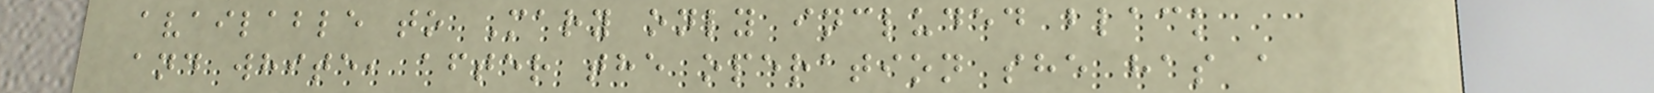available to Mary only included black
and white, after the operation she has a
